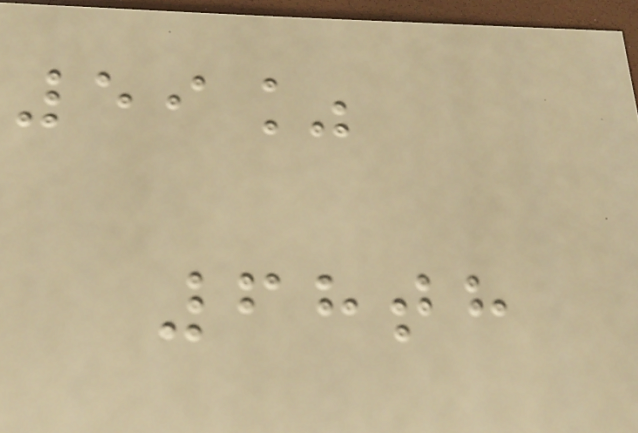59%
68th
